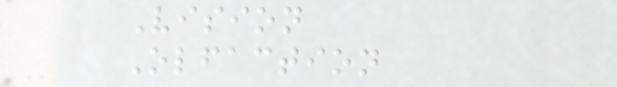Vision
Olfaction
